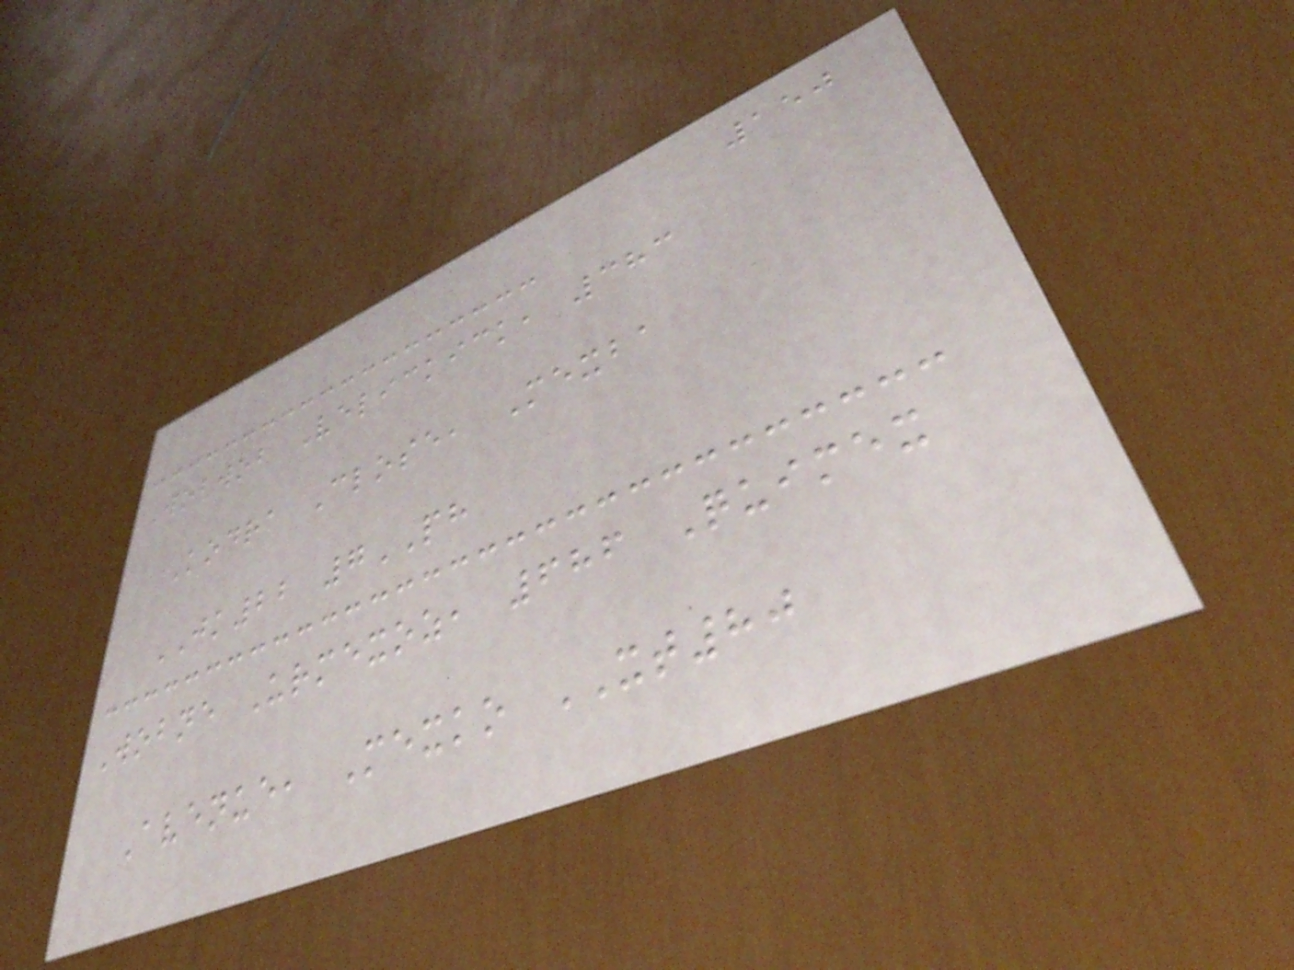150
Wobwob Velickick, 383
Kodra Close, Mexba
JK22 7PH
Wobne Urmexoz, 686 Quimex
Avenue, Mexko XT80
